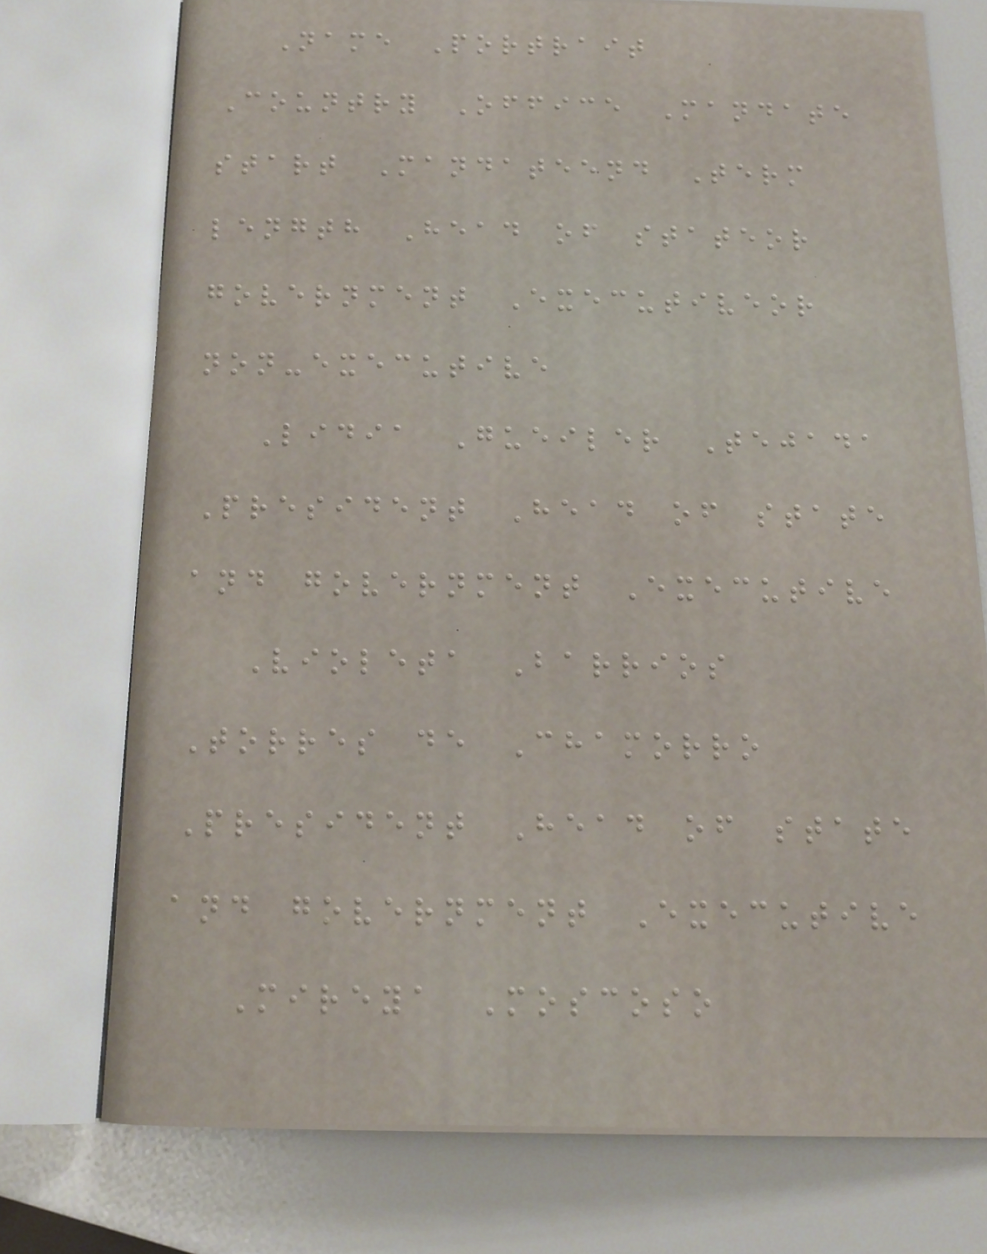Name Portrait
Country Office Mandate
start Mandateend Term
length Head of stateor
government Executiveor
non-executive
Lidia Gueiler Tejada
President Head of state
and government Executive
Violeta Barrios
Torres de Chamorro
President Head of state
and government Executive
Mireya Moscoso
